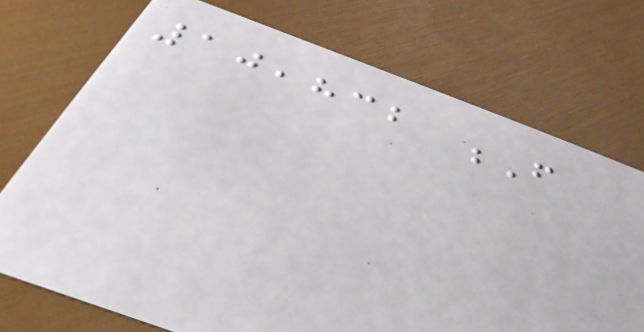10,832 F
